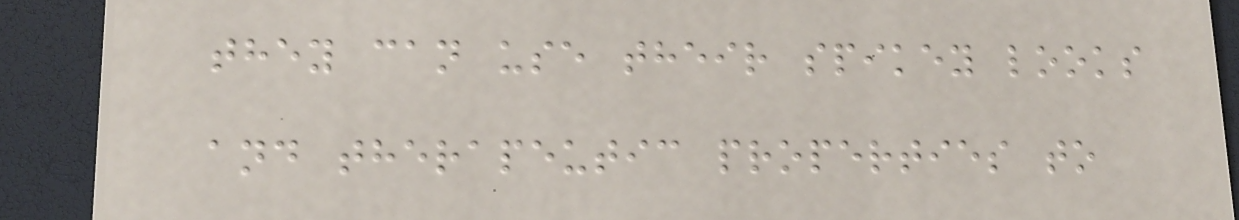they can use their spikey looks
and therapeutic properties to
